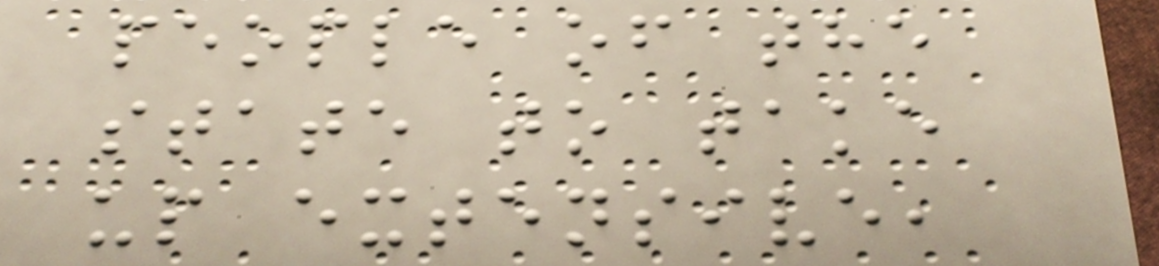people of the
state to take
up extensive,
